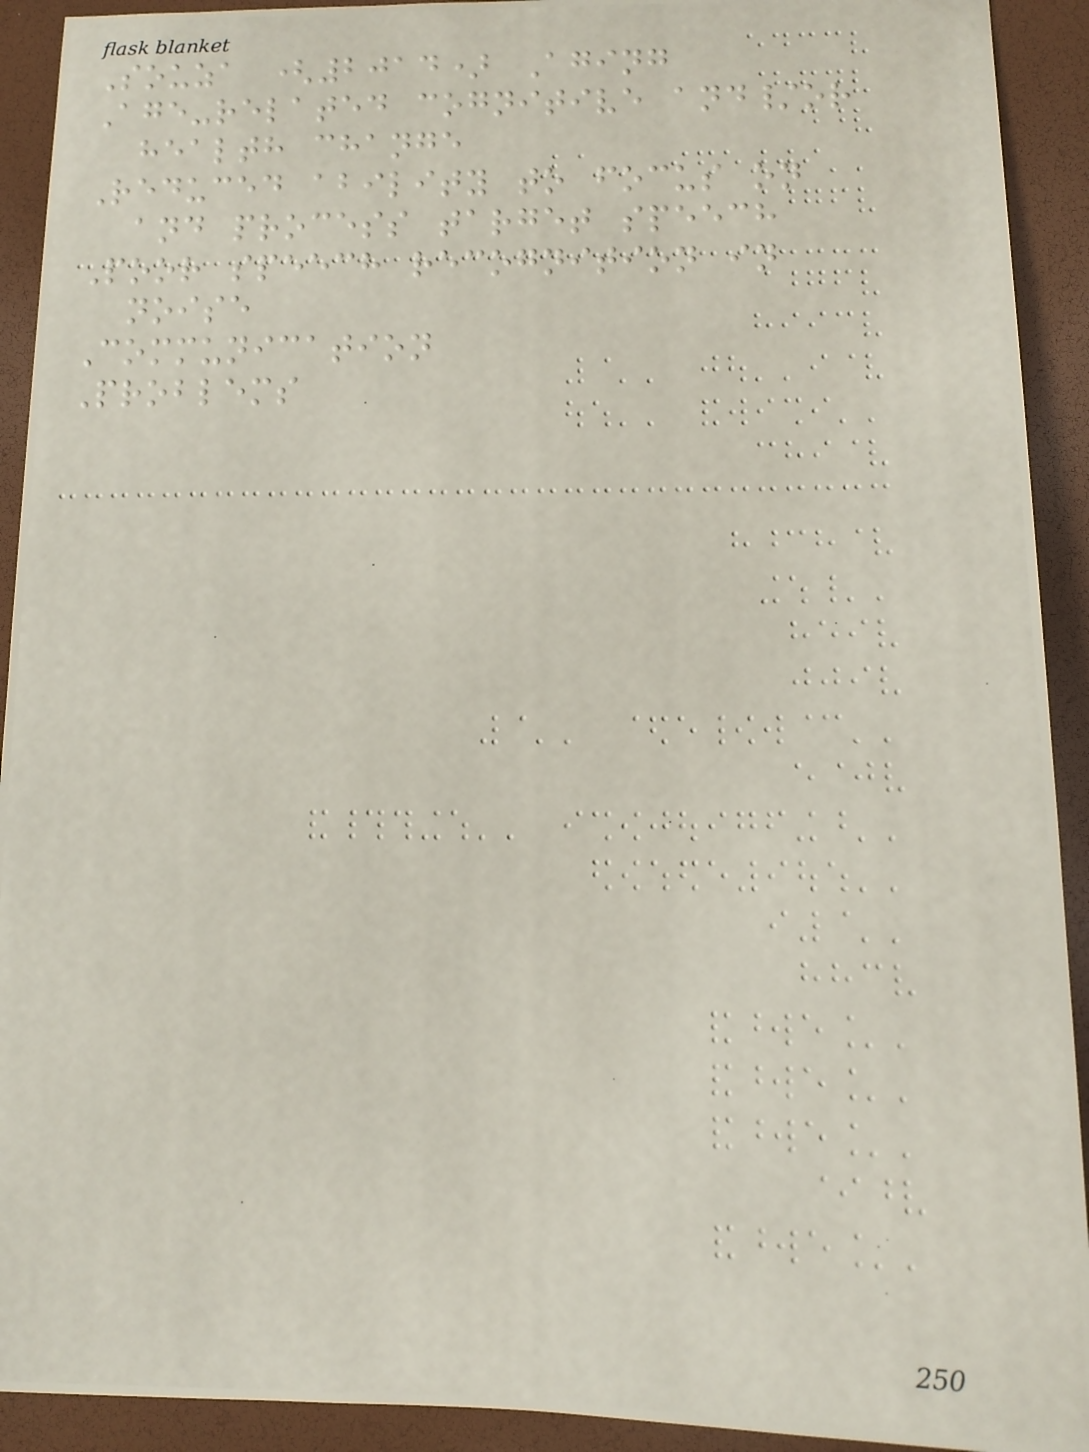Souza (2014) Aging
Age-related cognitive and/or
health change
Reduced ability to focus on
and process target speech
Poor speech recognition in
noise
Communication
Problems
